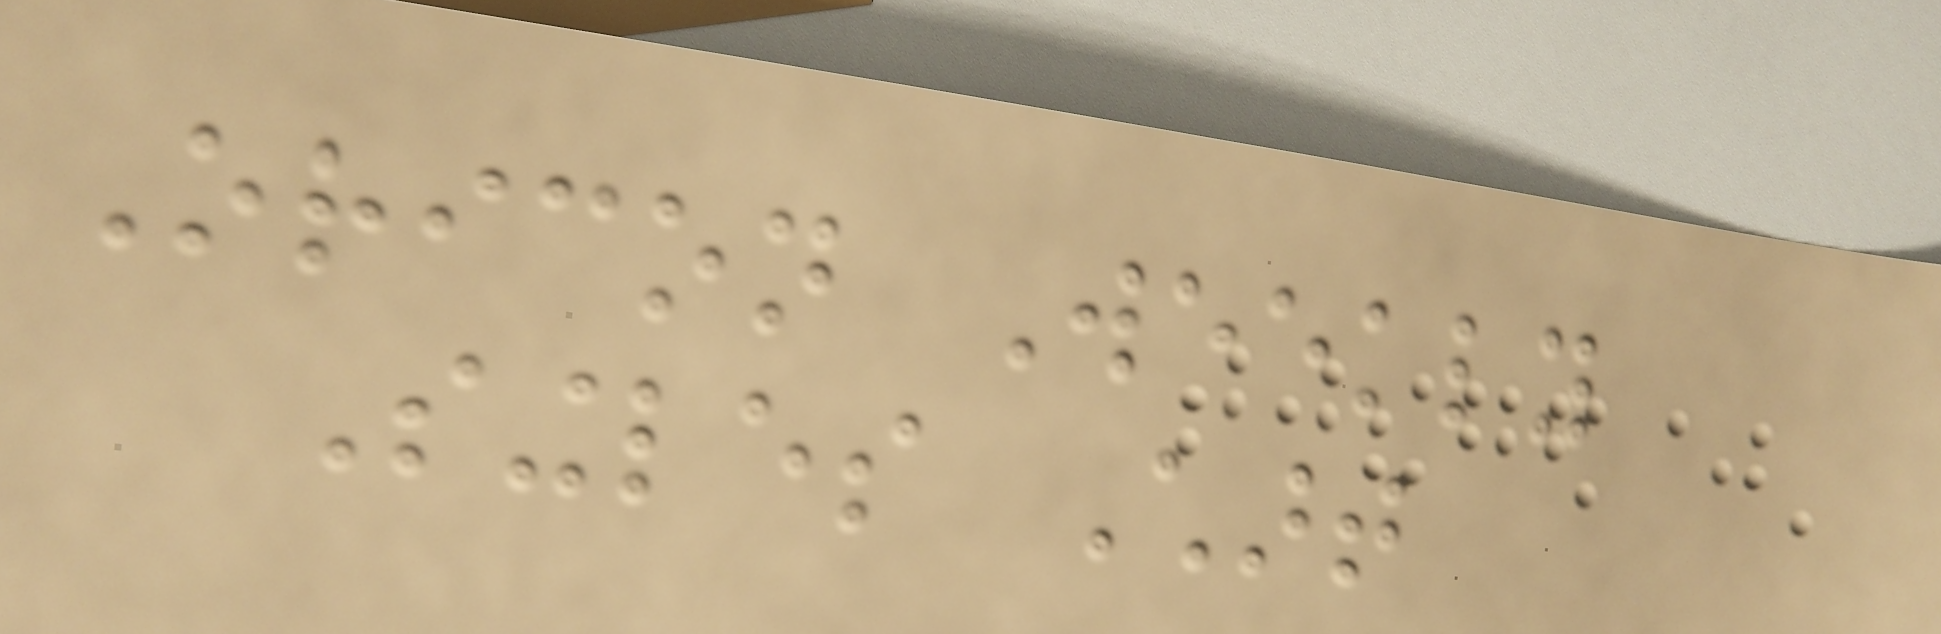Oricon Weekly
Singles Chart
